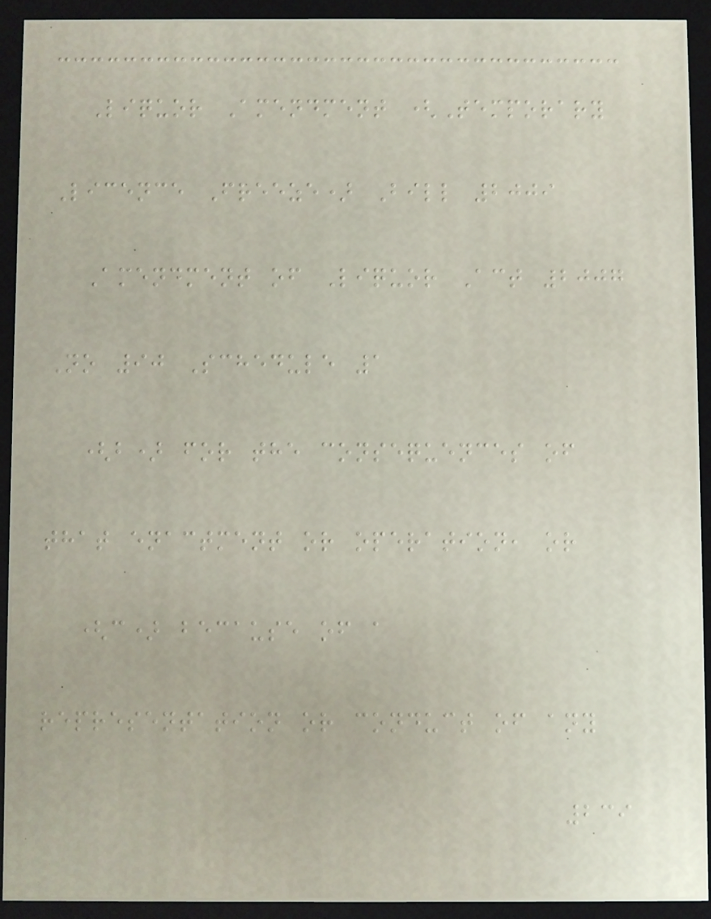Liquor Amendment (Temporary
Licence Freeze) Bill 2009
Amendment of Liquor Act 2007
No 90 Schedule 1
(b) for the consequences of
that enactment or operation, or
(c) because of a
representation or conduct of any
239
